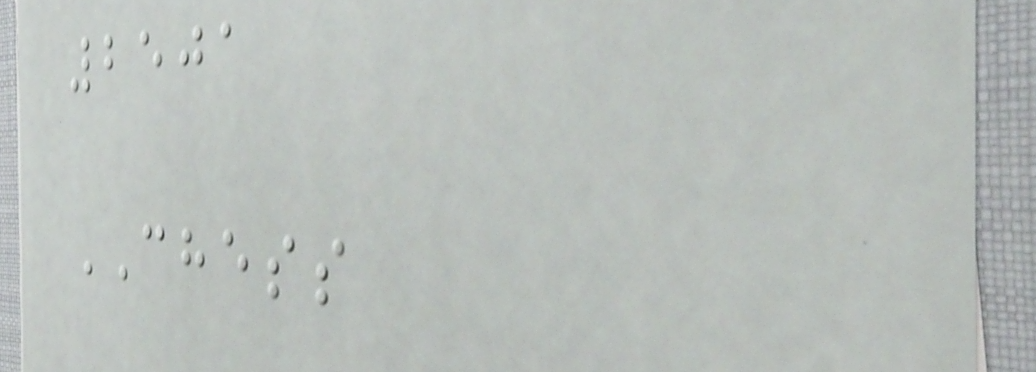2501
CHESS
